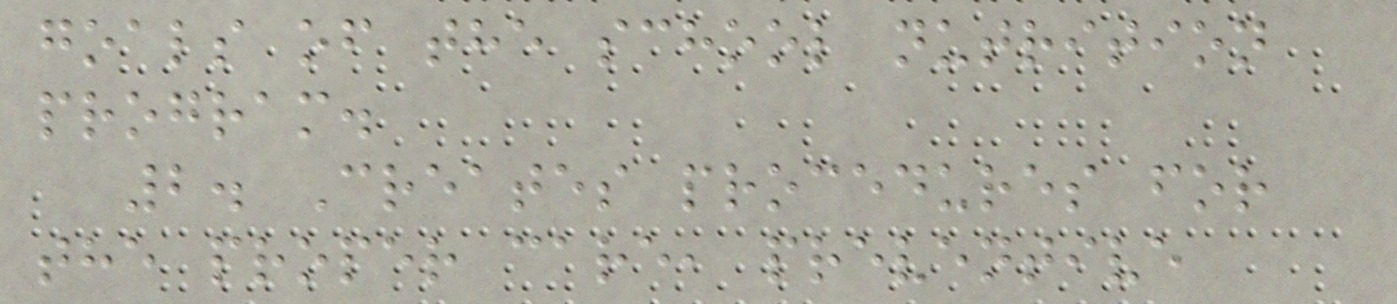goals of the school nutrition
program.
2. Creates procedures for
the proper care, preventive
